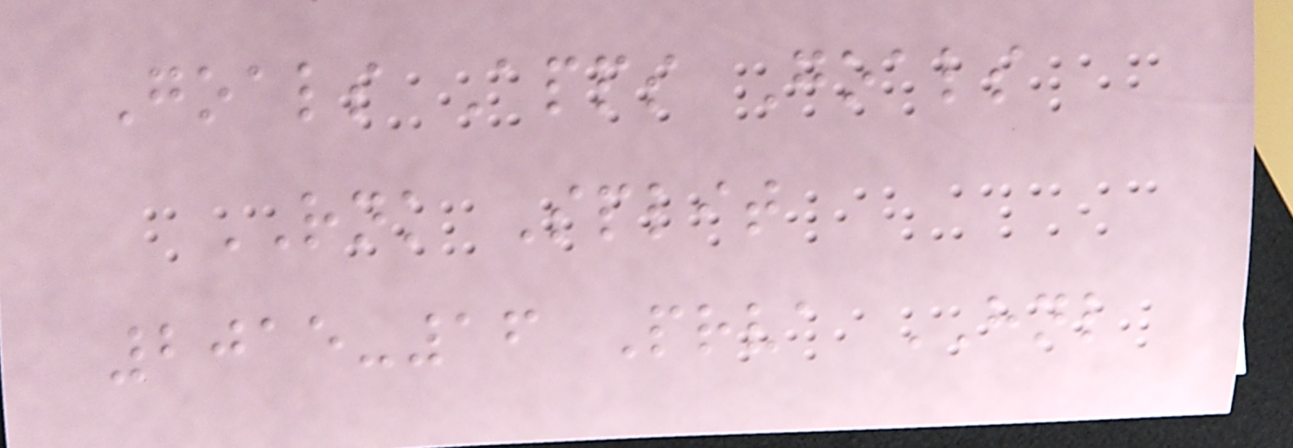Goals Apps Goals
RNK Split
2015-16 Prva HNL
